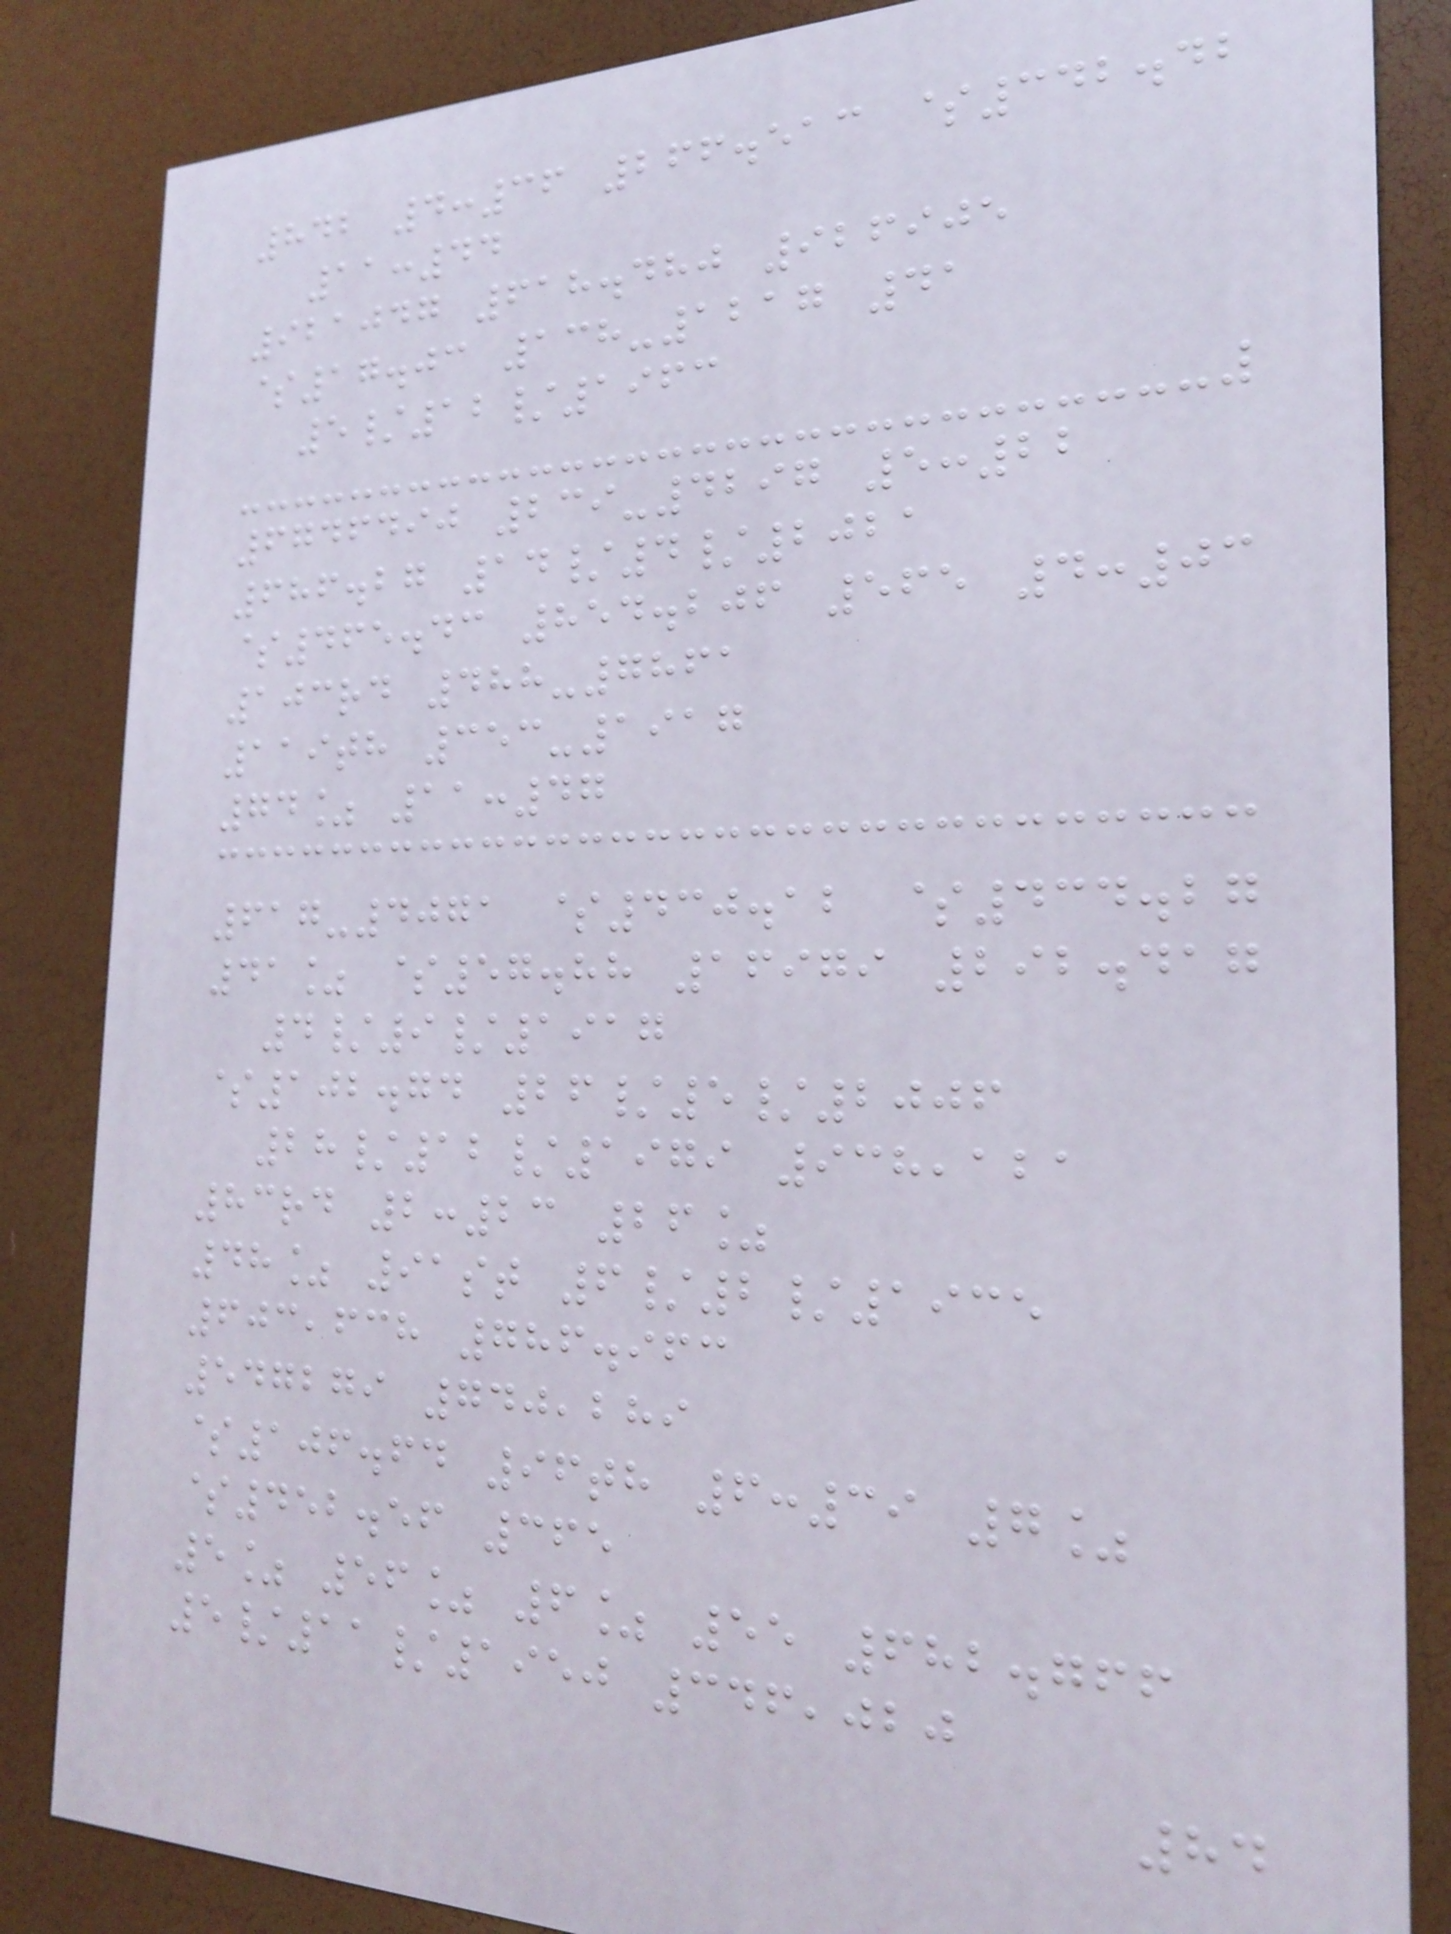842 4:36 266.513 $342.42
11:44
921047 618.480 926905
$17.03 138-1217 41
5/12/1963
6746490 239-4297 5:22
686.27 14/4/2021
$465.43 854.206 565 4:03
103rd 488-7861
119th 353-1917
74% 11:47
617-4071 $430.12 $434.27
41% $57.88 16979 292.417
4/9/1917
$102.74 26/5/2006
28/12/1979 938,121
83rd 2:23 26%
48% 91st 6/2/1935
603,638 786.963
547279 740,289
$106.64 96th 6:39 7%
$452.56 365
5% 56% 6% 55 682.766
5/11/1950 346,020
84
